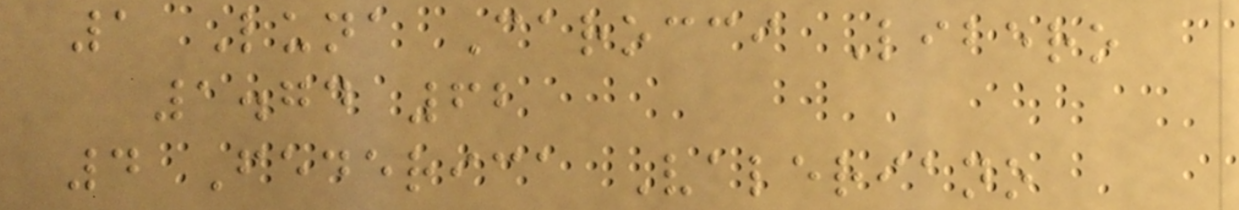1 Luna Carocci Libero
1.74 62
4 Federica Valeriano
